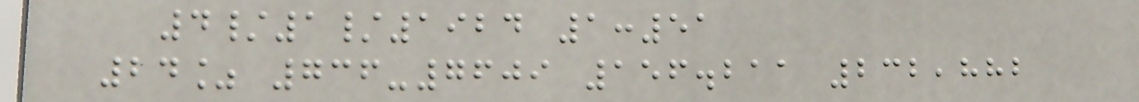4/1/1924 1:51
24% 736-7609 156.211 232,882
